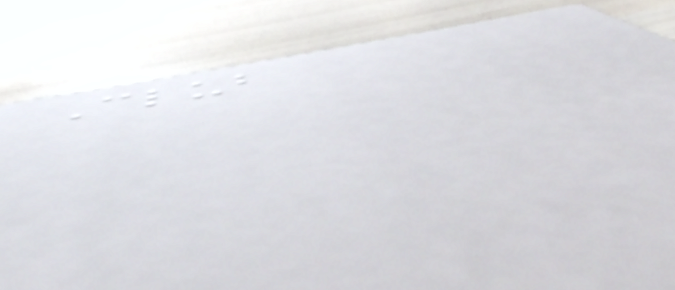Club
